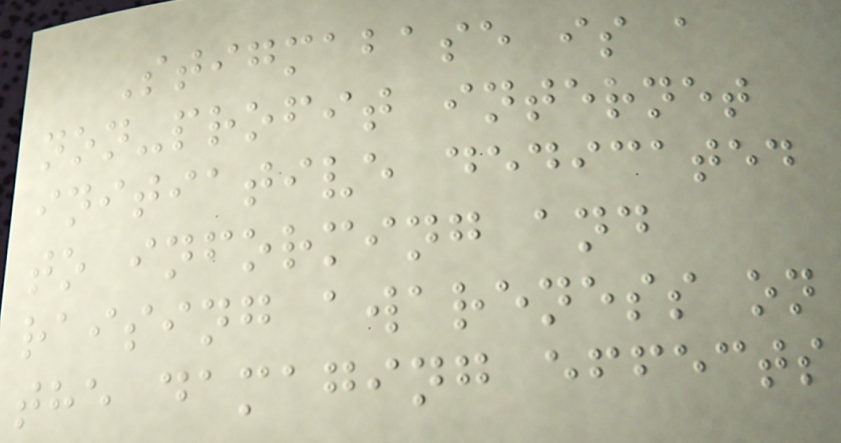Stigmabase is a
non-profit internet
initiative dedicated
to informing and
raising awareness on
the damaging effects
